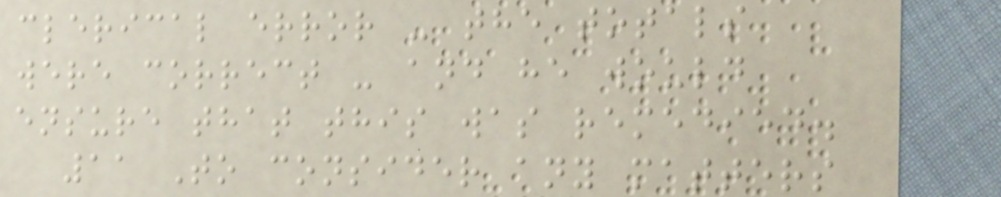clerical error - the totals
were correct - and he would
ensure that this was remedied.
11 To consider any matters
